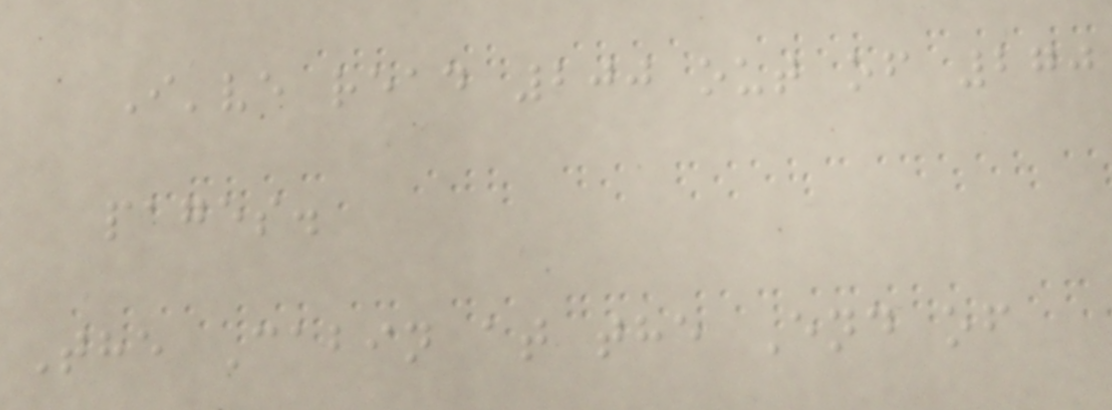I've read 200 out of 270
pages.
The Cabin at the End of
